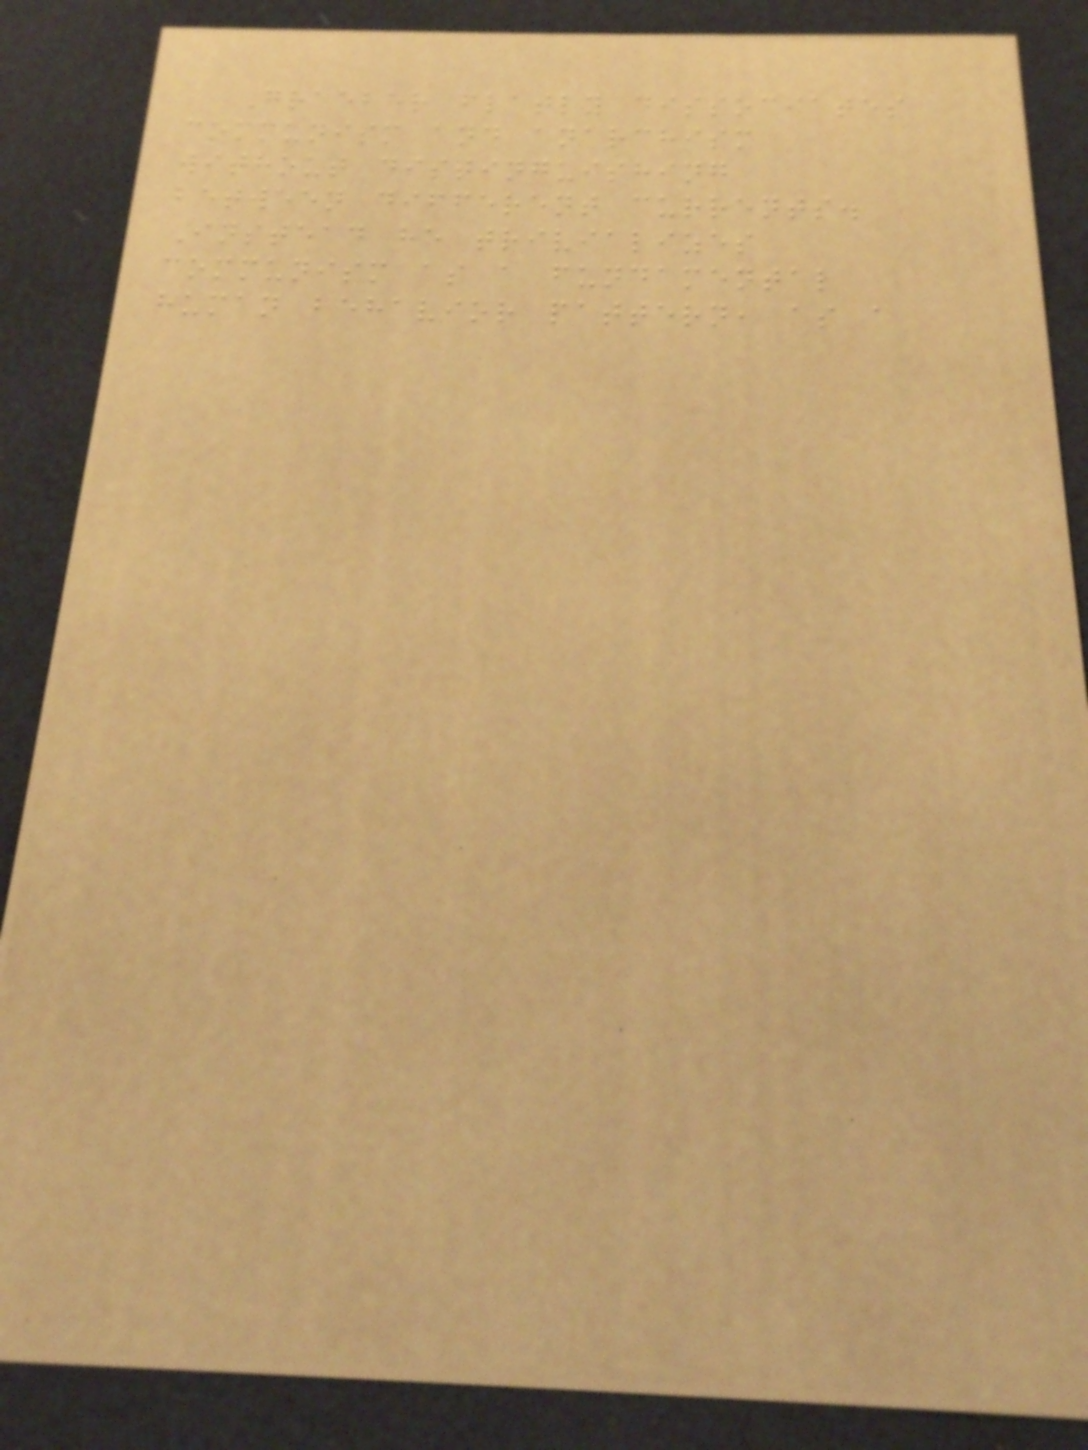Graeber flatly dissociates
communism and anarchism
without distinguishing
between different currents.
Instead he trivializes
communism as a fundamental
human behavior pattern, as a
